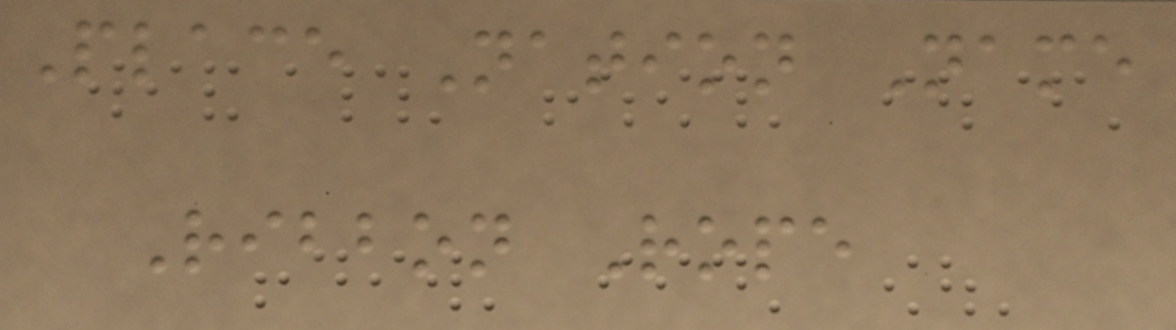Place Nation Name
Ribbon Rope
